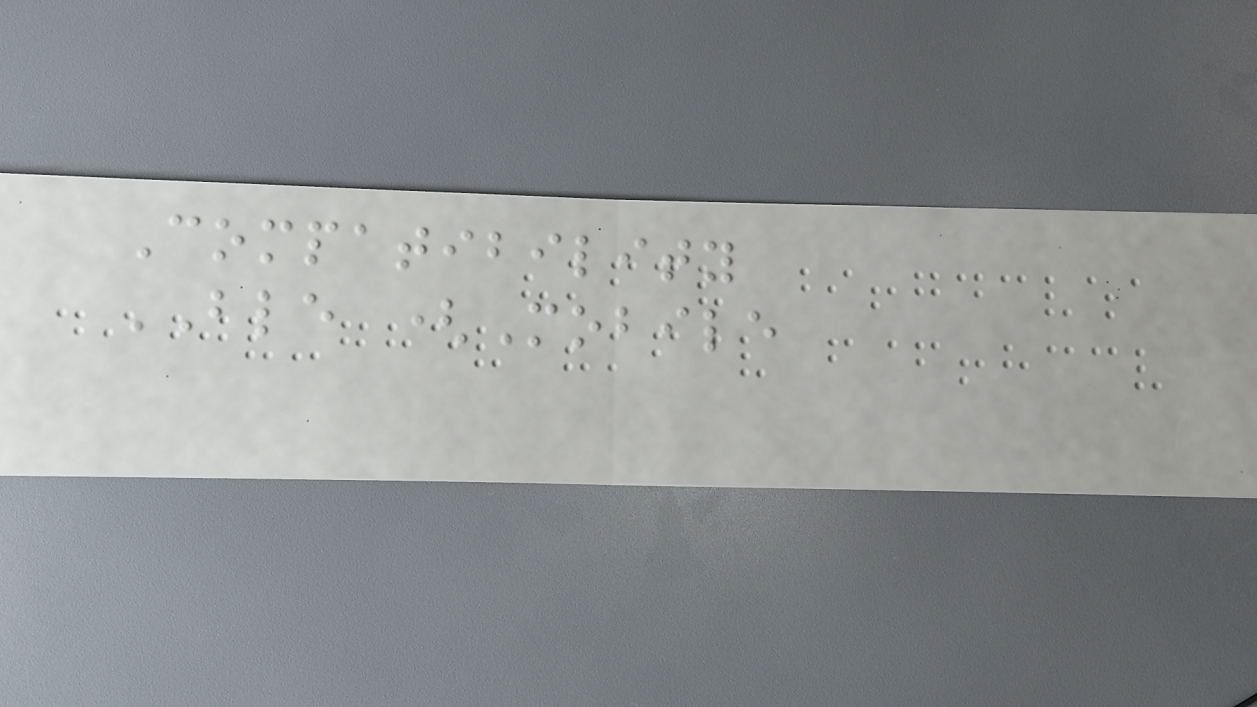Compatibility
BLE (Mobile
